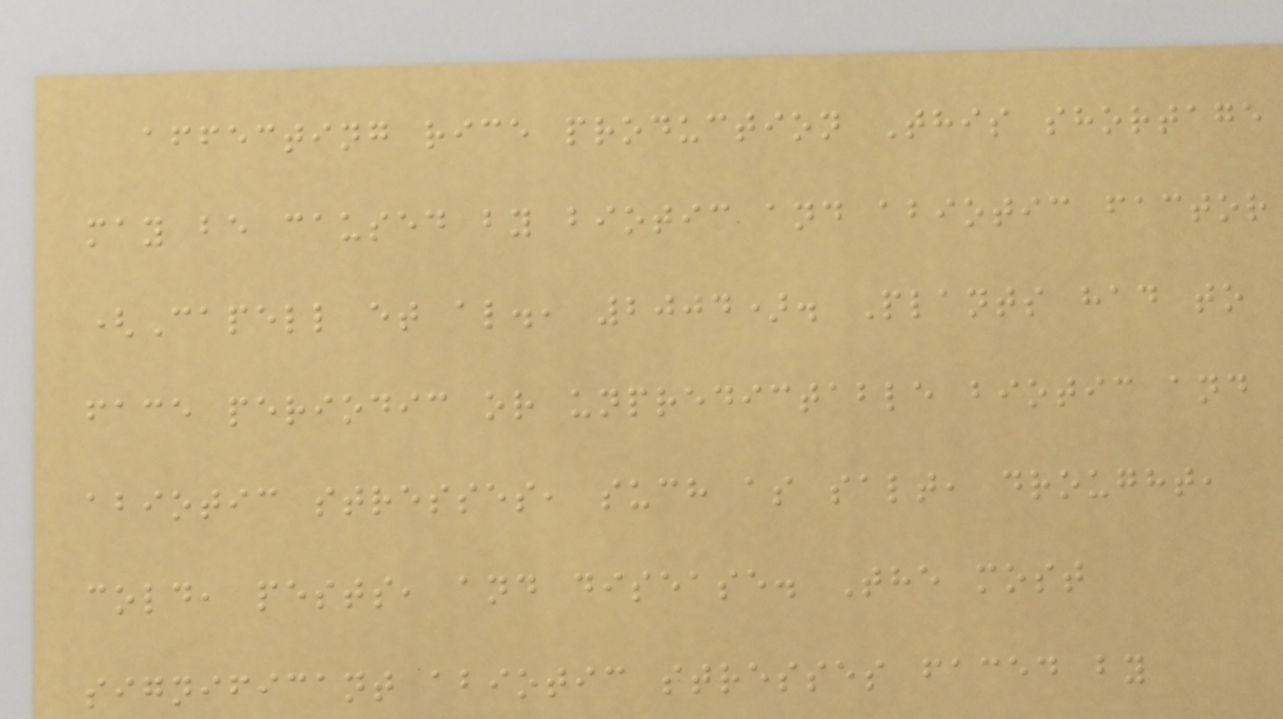affecting rice production This shortage
may be caused by biotic and abiotic factor
(Capell et al., 2004). Plants had to
face periodic or unpredictable biotic and
abiotic stresses, such as salt, drought,
cold, pests, and disease. The most
significant abiotic stresses faced by
